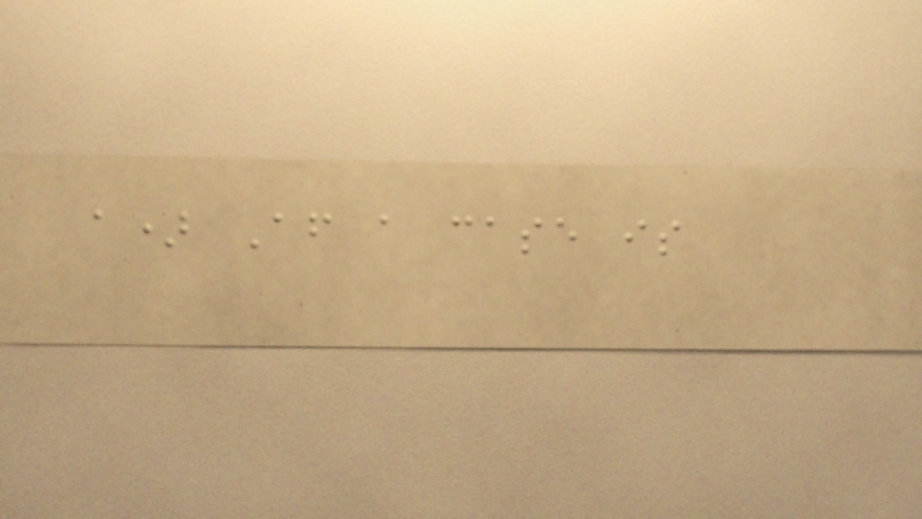a) After a case is
